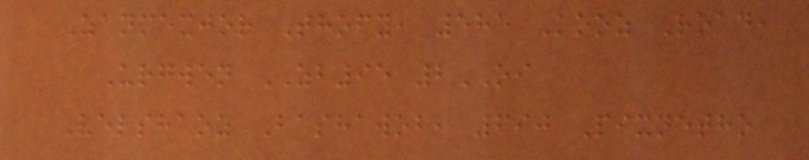Zanmexjor Thofy, 585 Kooz Road,
Urgwen ZB95 2OI
Velshaoz Bashawob, 690 Pixnetho
